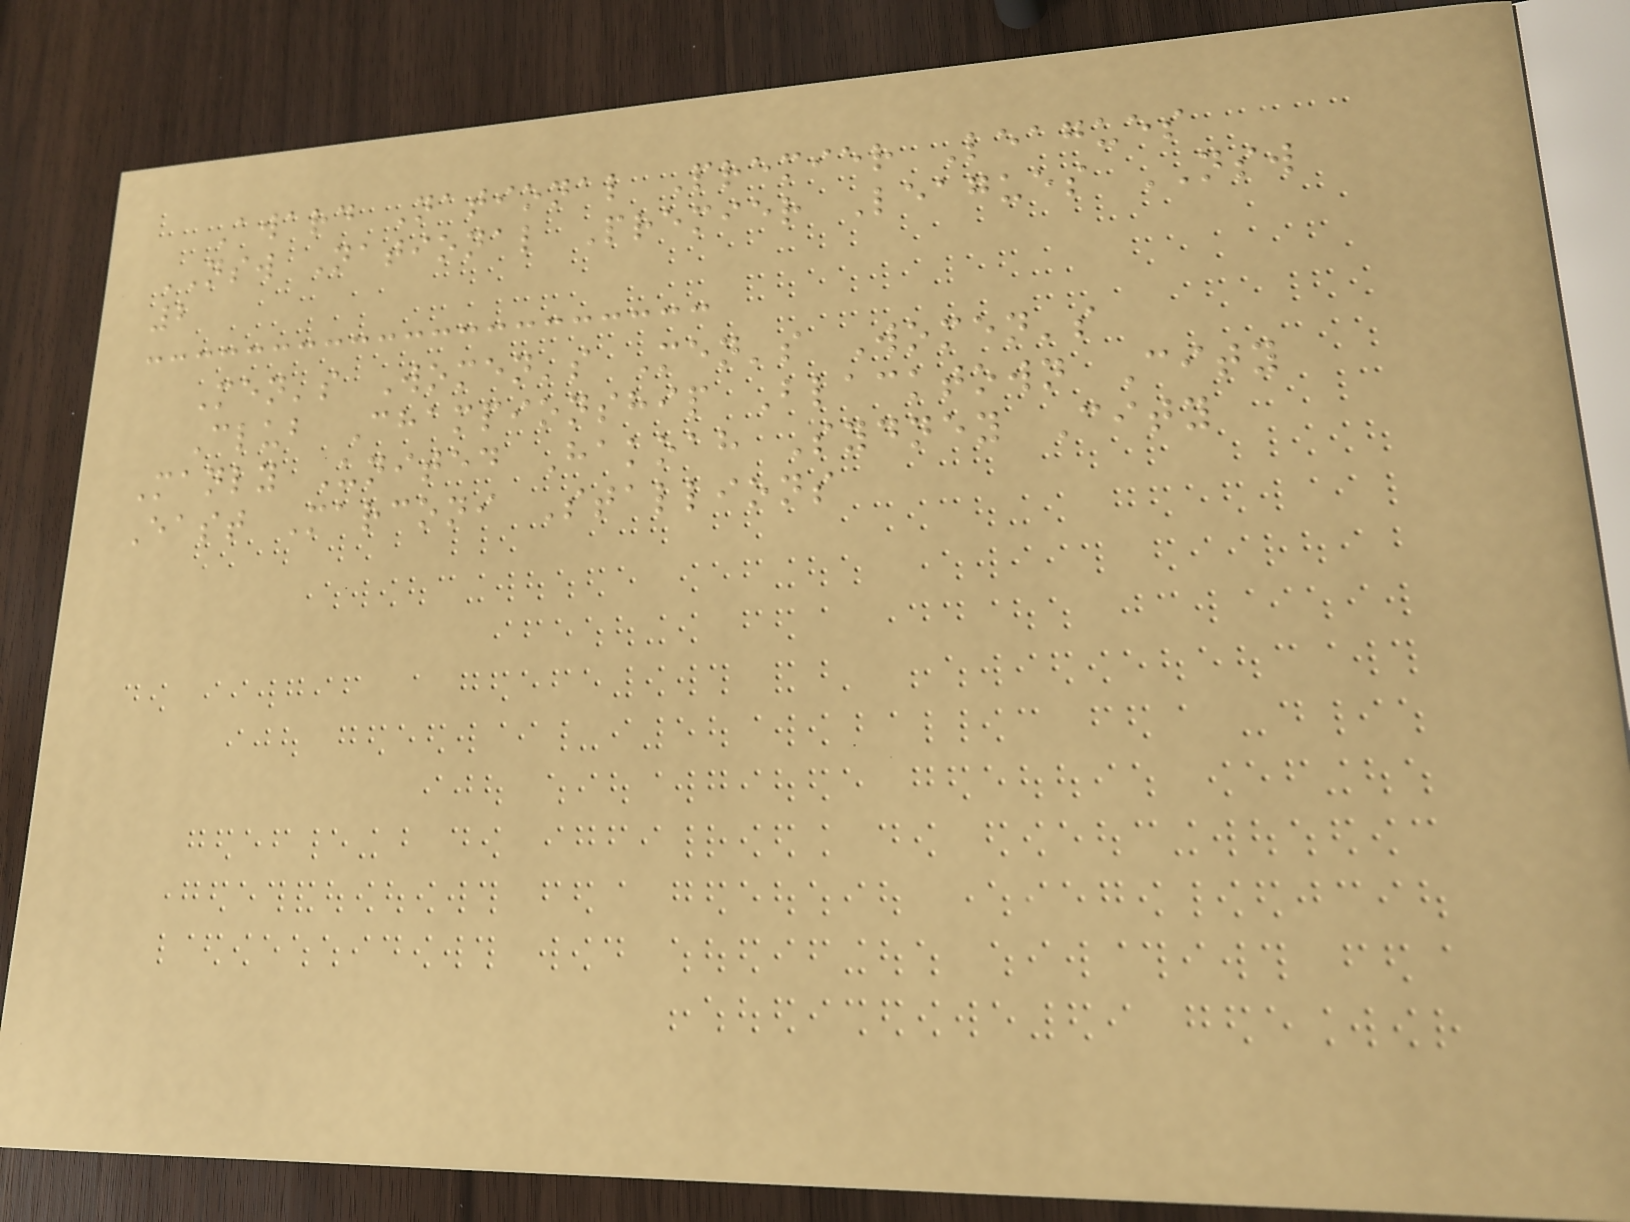Award National Premier Leagues
NSW National Premier Leagues NSW
2
Men's Women's Men's Women's
Club Championship Blacktown City
Manly United Hakoah Sydney City
East Marconi Stallions
